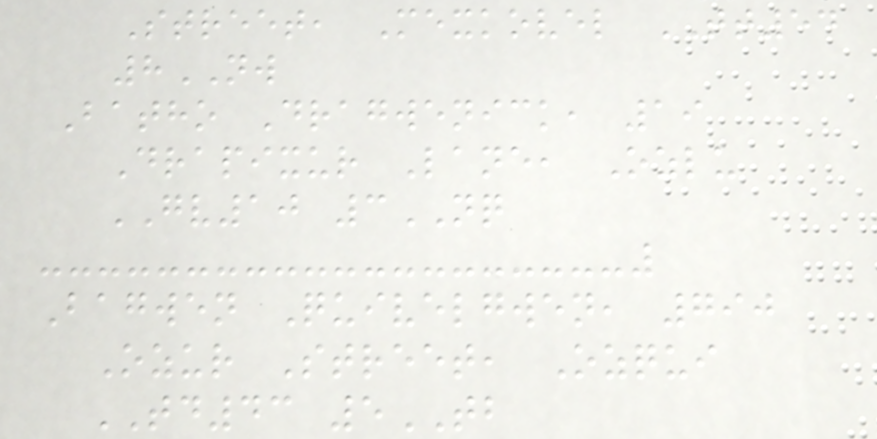Street, Mexkovel TT54
8NW
Batho Dragwenick, 19
Drapixur Lane, Ozlu
GV10 3NQ
Bagwen Quivelgwen, 790
Ozur Street, Ozqui
TD43 5TB
